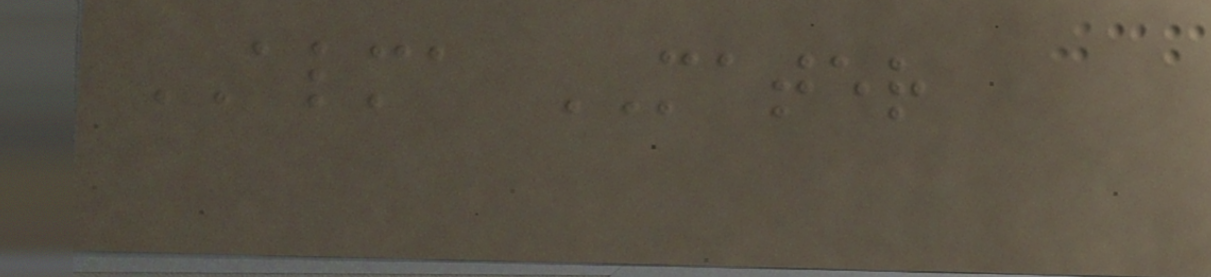ALMA MATER
